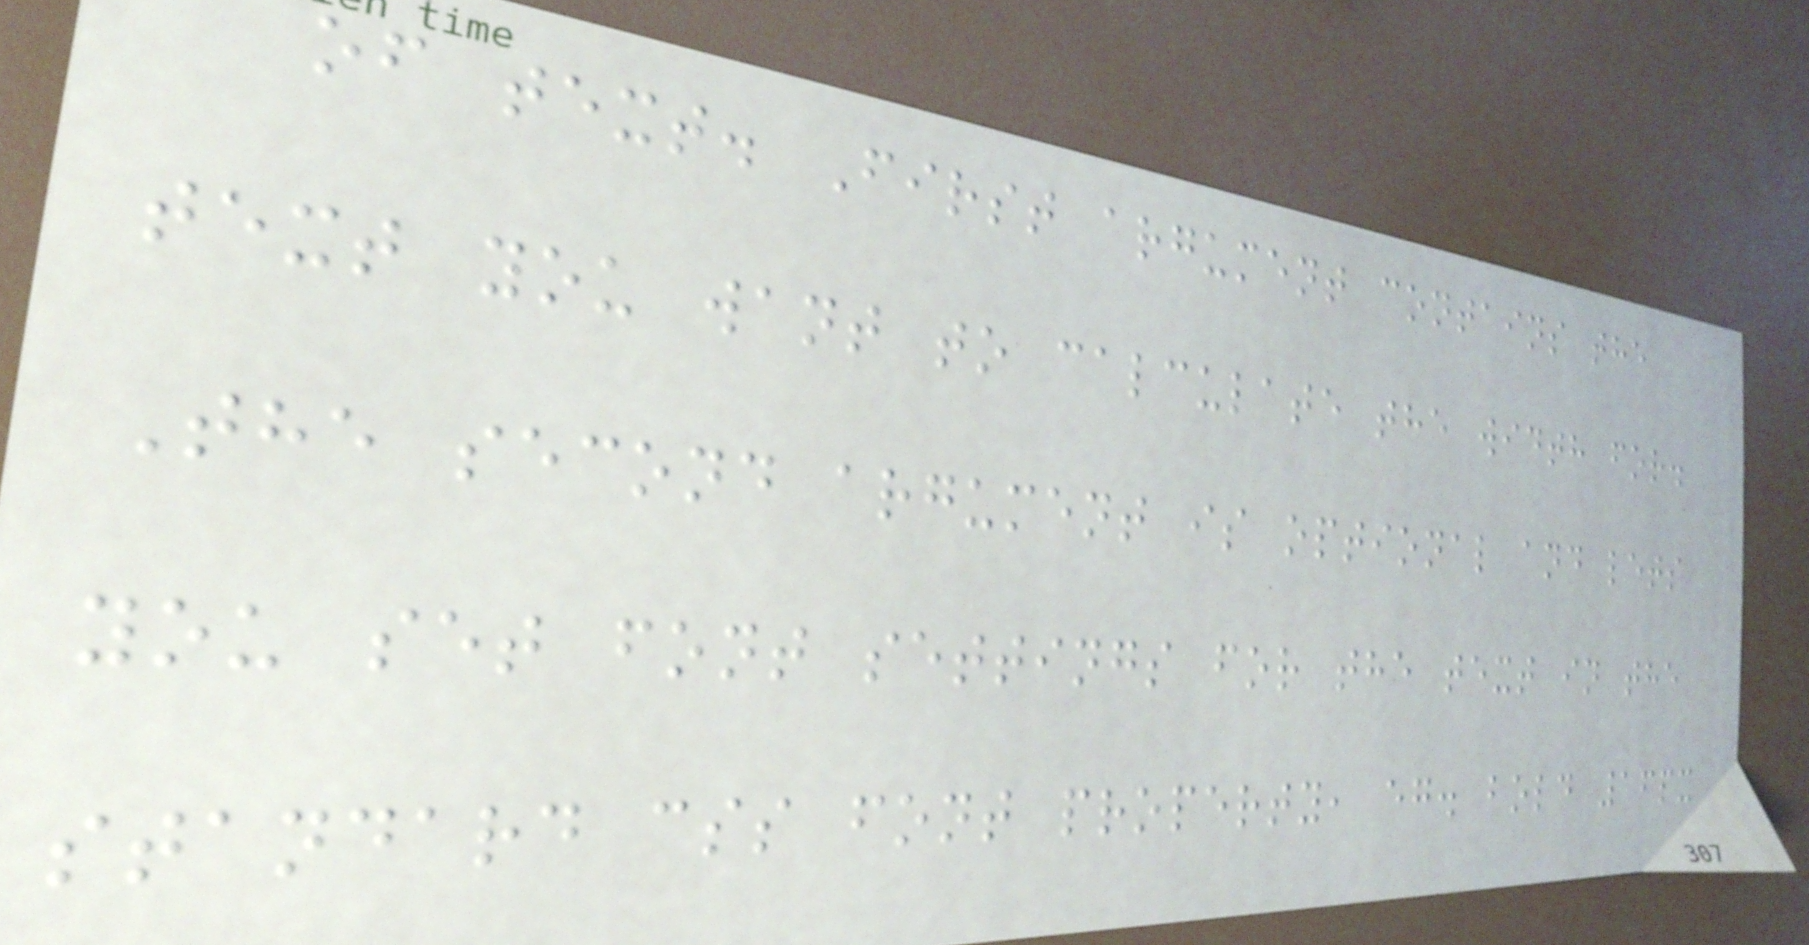of text. First argument contains the
text you want to calculate the width for.
The second argument is optional and lets
you set font settings for the text in the
standard css font property, eg. bold 16px
